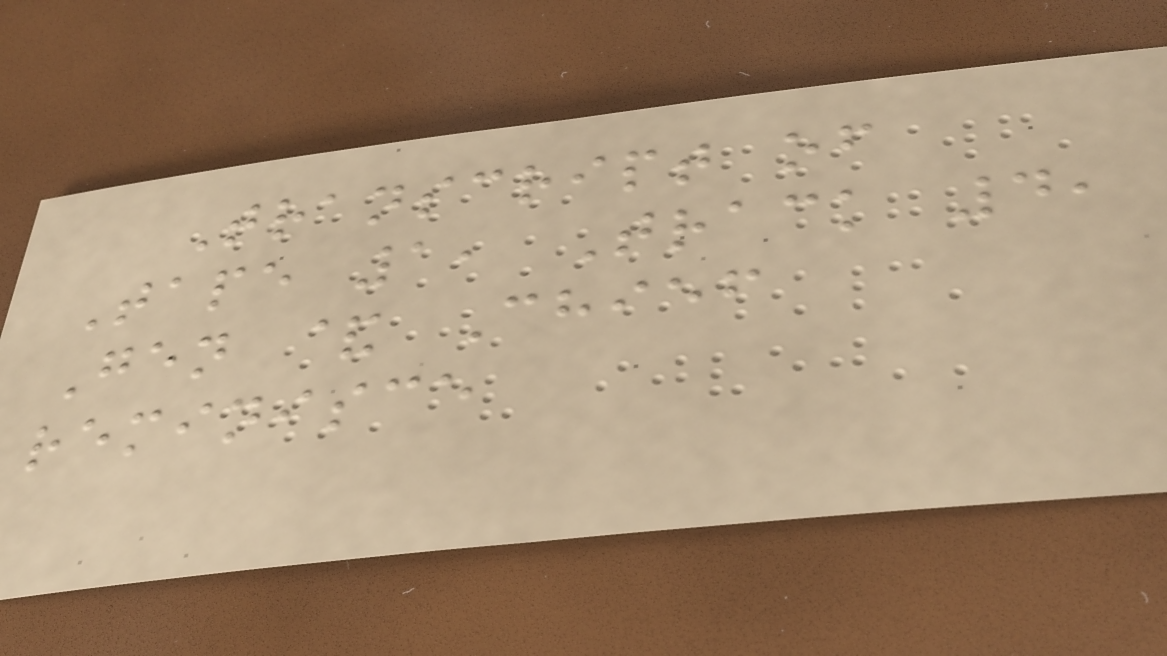Transcript of
Tape 1, Track 4,
Gen & Chief
reminisce
